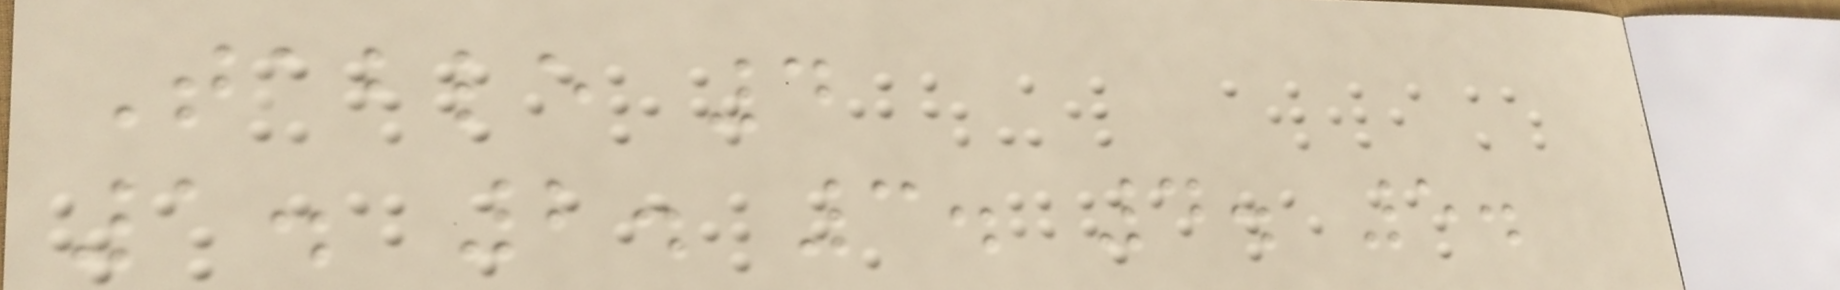Table 4
1. 2. 3. 4. 5.
